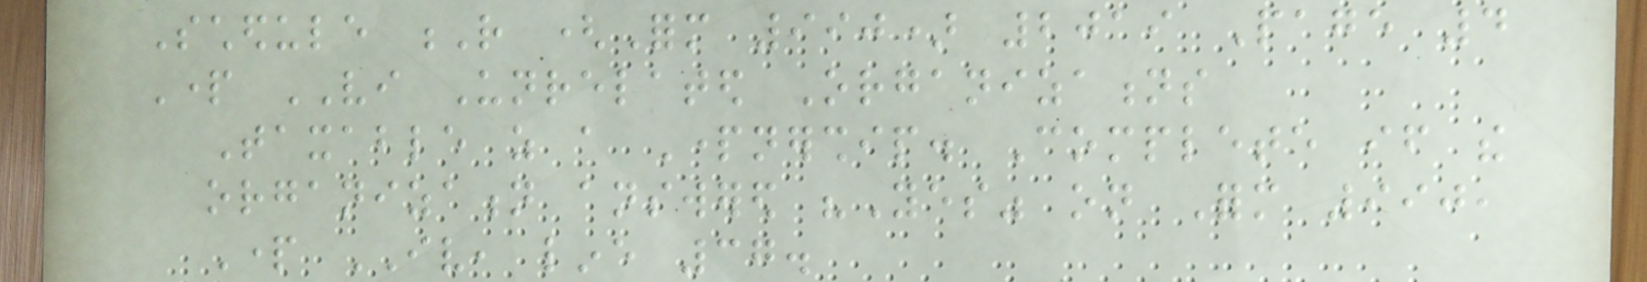Schedule R (Form 990) 2019 Page 4
Part VI Unrelated Organizations
Taxable as a Partnership. Complete if the
organization answered "Yes" on Form 990,
Part IV, line 37.
